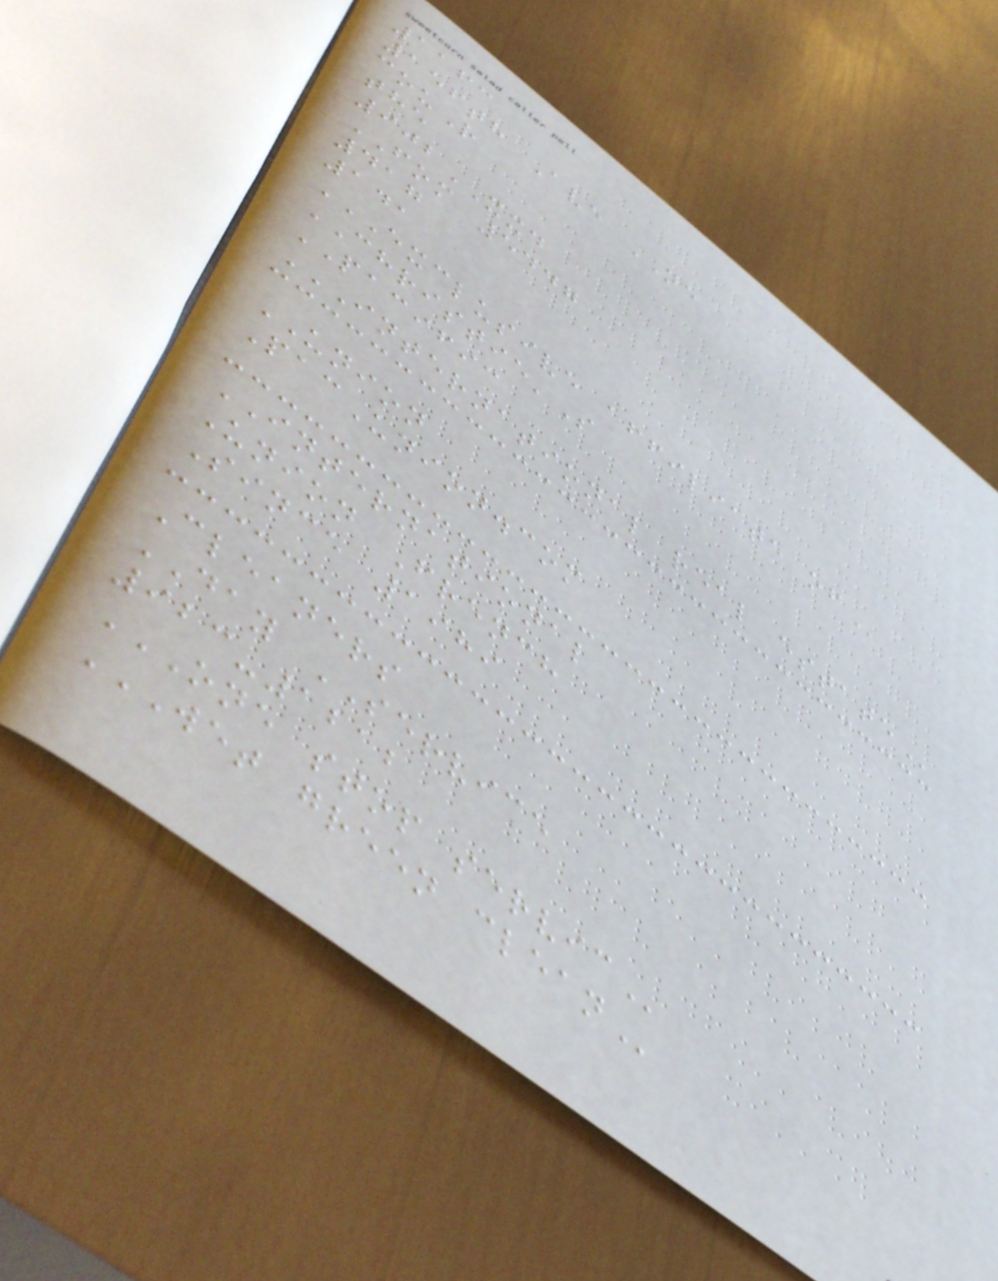1163
156th Ave NE
couR
the
902XXD
FOM 5447
417
141
EXCLUSIVE AFFILIATE OF
CHRISTIE'S
PACIFIC
INTERNATIONAL REAL ESTATE
UNION
PacUnion.com
INTERNATIONAL
Union French
Since 1989
Cleaners
DAY SERVICE
923-1212
ONE STOP SERVIC
WET GREEN CLEAN
